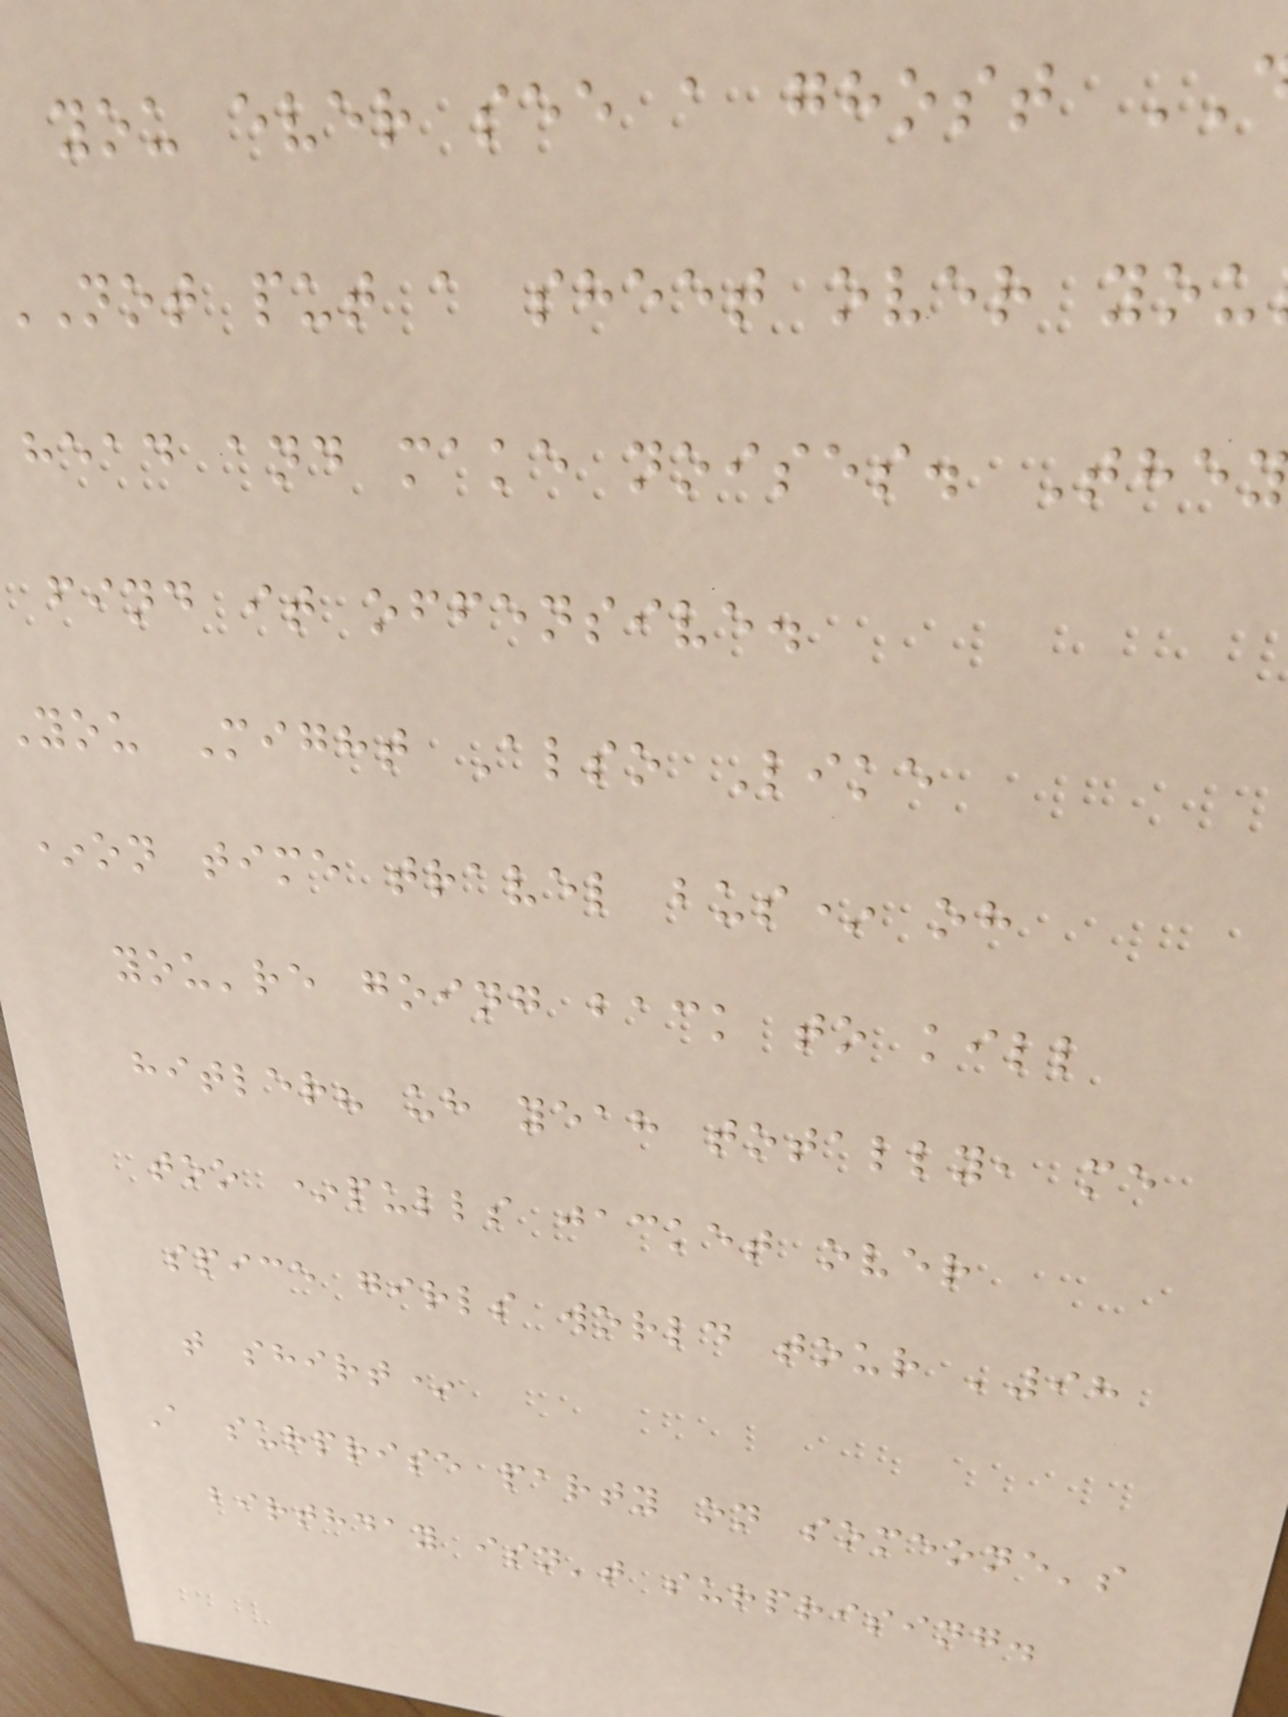you ever see a ghost
not put a sheet over you
head and make noises. The
find it offensive.
you Might Also Like
*on time travel bus* oh
you're going back to kill
hitler? uh yeah totally, me
too *pulls jacket over
spice girls world tour '98
t shirt*
A surprise party on someone's
birthday isn't surprising.
